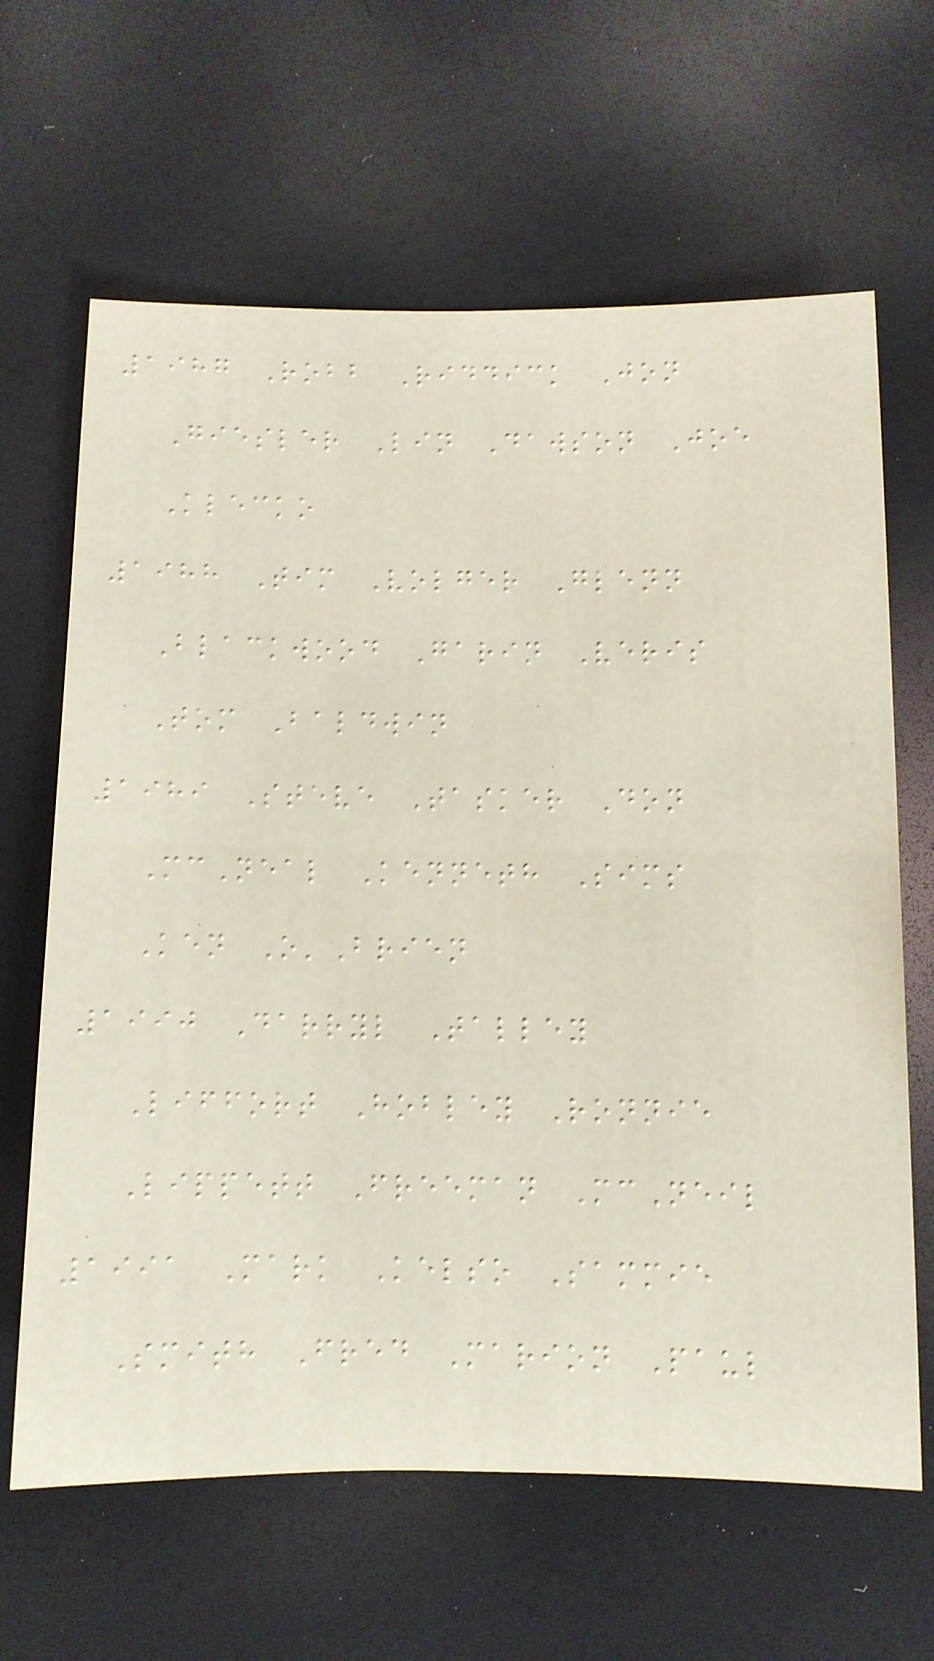1987 Robb Riddick Jon
Giesler Lin Dawson Joe
Klecko
1988 Tim Volger Glenn
Blackwood Garin Veris
Tom Baldwin
1989 Steve Tasker Don
McNeal Kenneth Sims
Ken O'Brien
1990 Darryl Talley
Liffort Hobley Ronnie
Lippett Freeman McNeil
1991 Mark Kelso Sammie
Smith Fred Marion Paul
